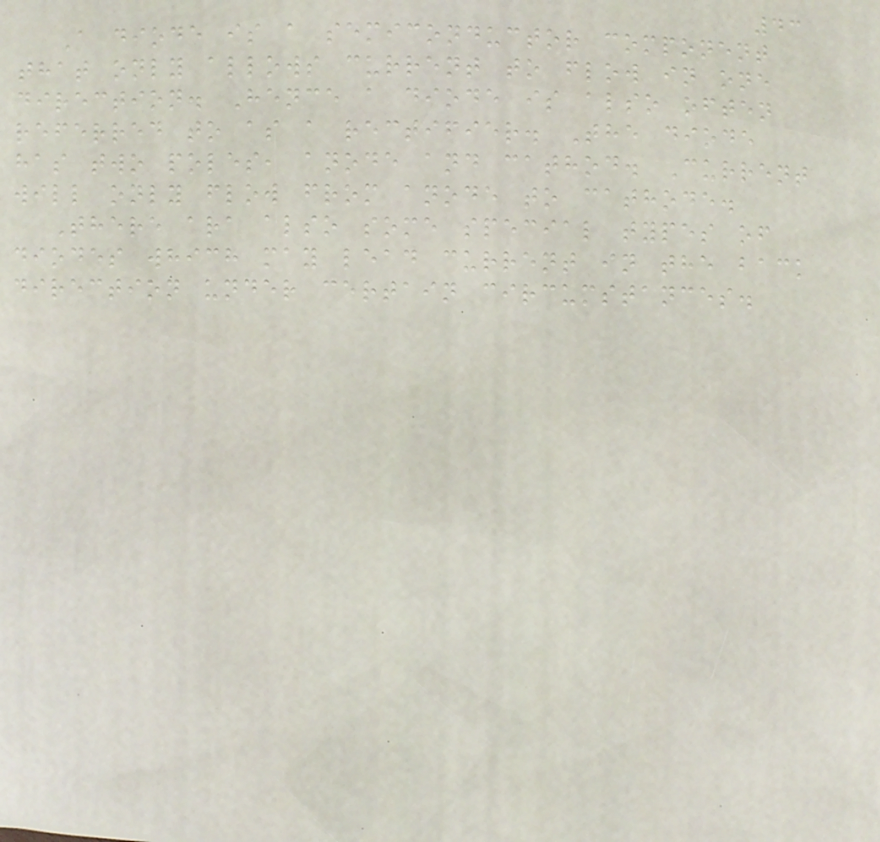43
A diode is a semiconductor component
that only allows current to flow in one
direction. Hence a diode is also often
referred to as a rectifier. The diode
has two poles, anode and cathod. Current
will only flow from anode to cathode.
There ara also some special types of
diodes which may lead current in the back
direction under certain circumstances.
